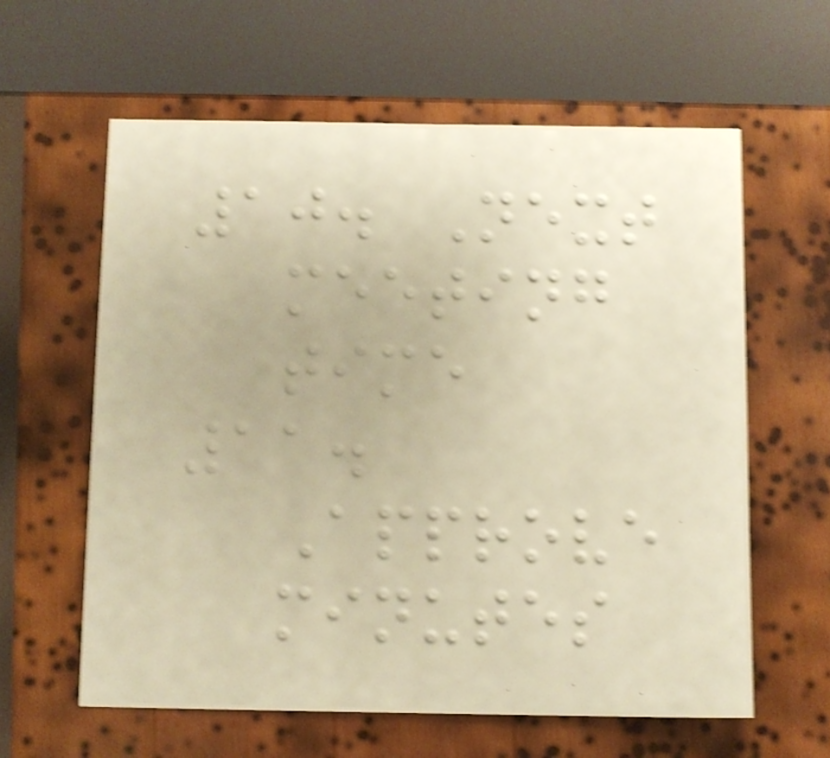10. Next
meeting
time
11.
Approve
minutes
